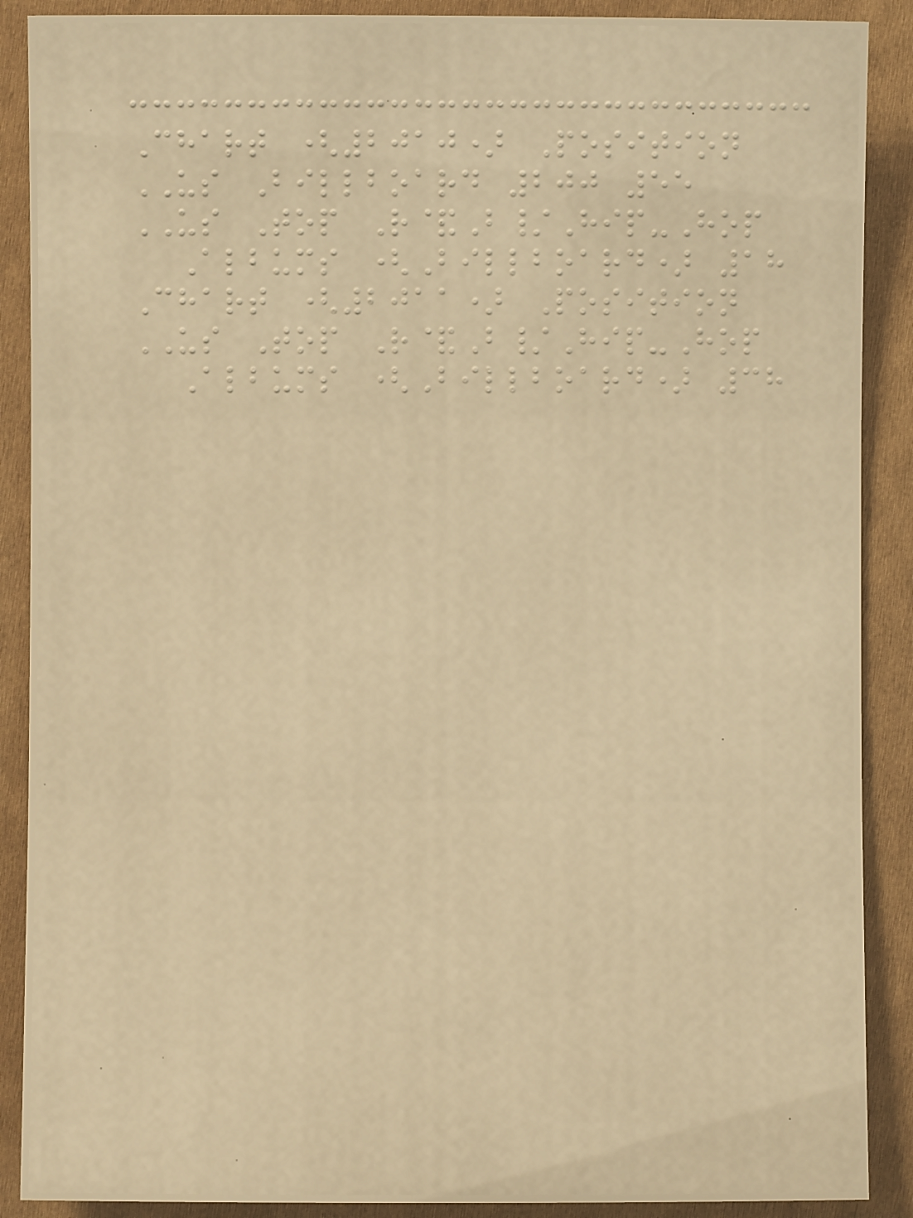Chart (2010) Position
US Billboard 200 55
US Top R&B/Hip-Hop
Albums (Billboard) 18
Chart (2011) Position
US Top R&B/Hip-Hop
Albums (Billboard) 38
